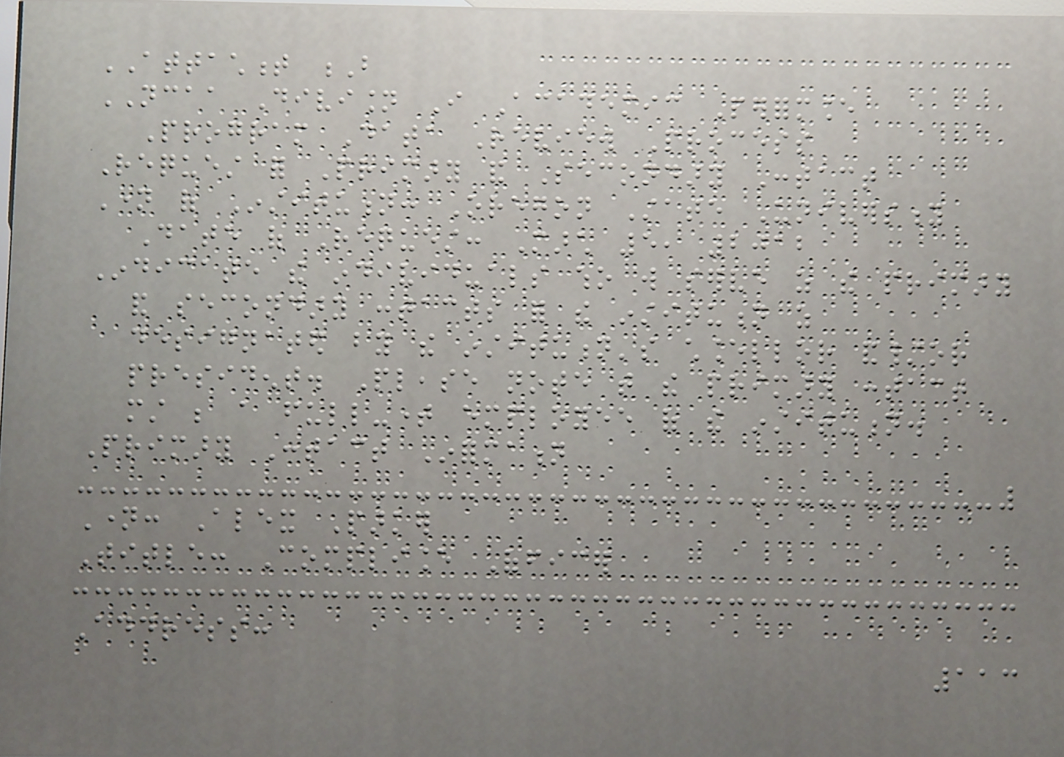ATTACHMENT B
NCAA Division I Academic Performance
Program Data Review Process
Request for Primary and Secondary Contact
Name of Institution: Oregon State University
Date of Request: March 5, 2012
Indicate the individuals who will serve as the primary
and secondary contacts for the institution as
designated by the institution's chancellor and/or
president. Please note that the primary contact
must be a full-time employee of the institution.
Primary Contact Information
Name: Alex Parker
Title: Compliance Officer
Address:
113
